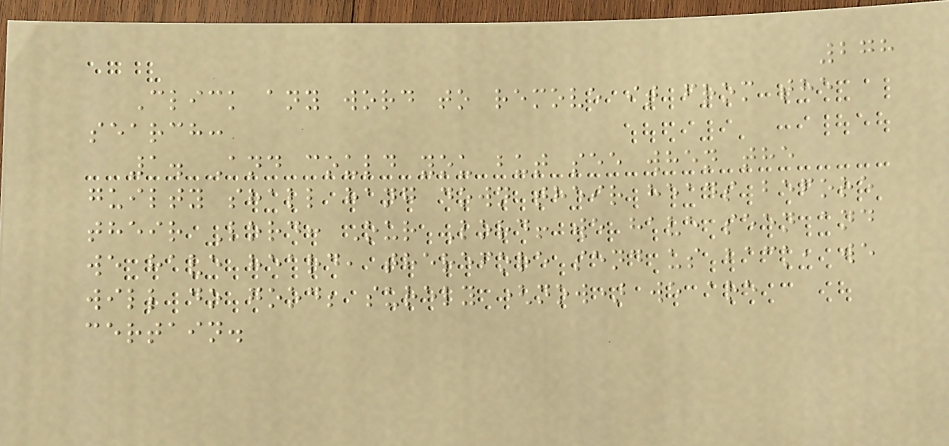278
Click any word to remove it from the
search:
1. And could you but see when the
guilty shall hang down their heads before
their Lord: Our Lord! we have seen and
we have heard, therefore send us back, we
will do good; surely (now) we are
certain.
